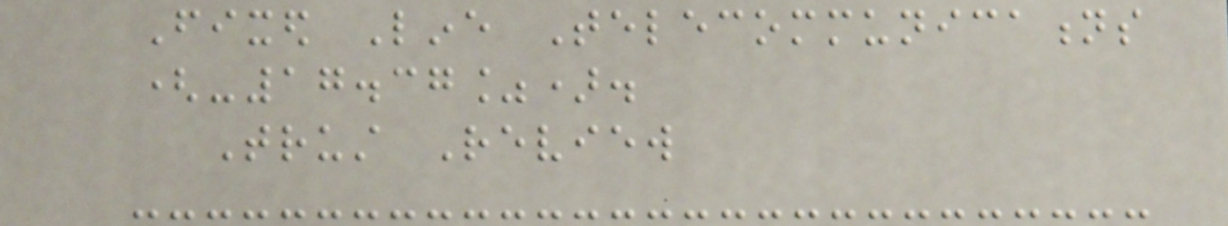Fixed Line Telecommunications
(-17.37%).
Trust Review
